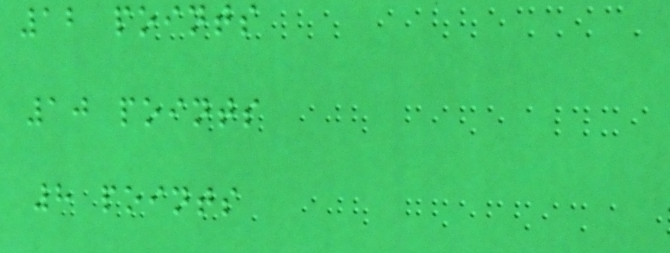12 points
10 points
8 points
